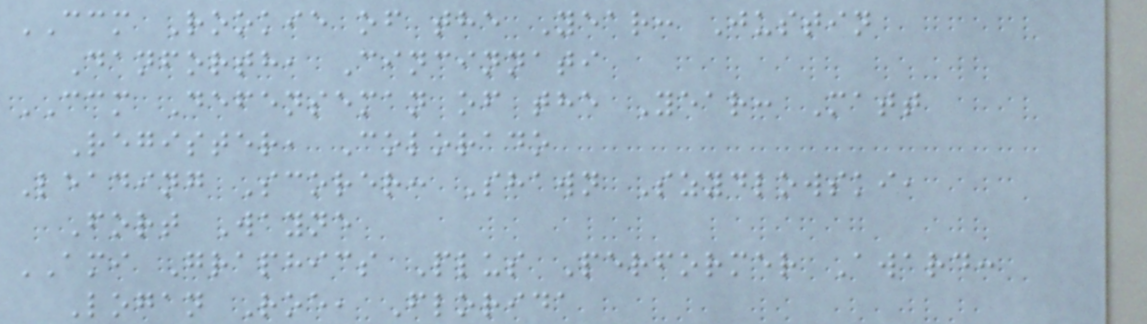CCM Rookie of the Year: Justin
Danforth, Cincinnati
CCM Defenseman of the Year: Matt
Register, Colorado
Leading Scorer: Shawn Szydlowski,
Fort Wayne
AMI Graphics Plus Performer Award:
Logan Roe, Florida
